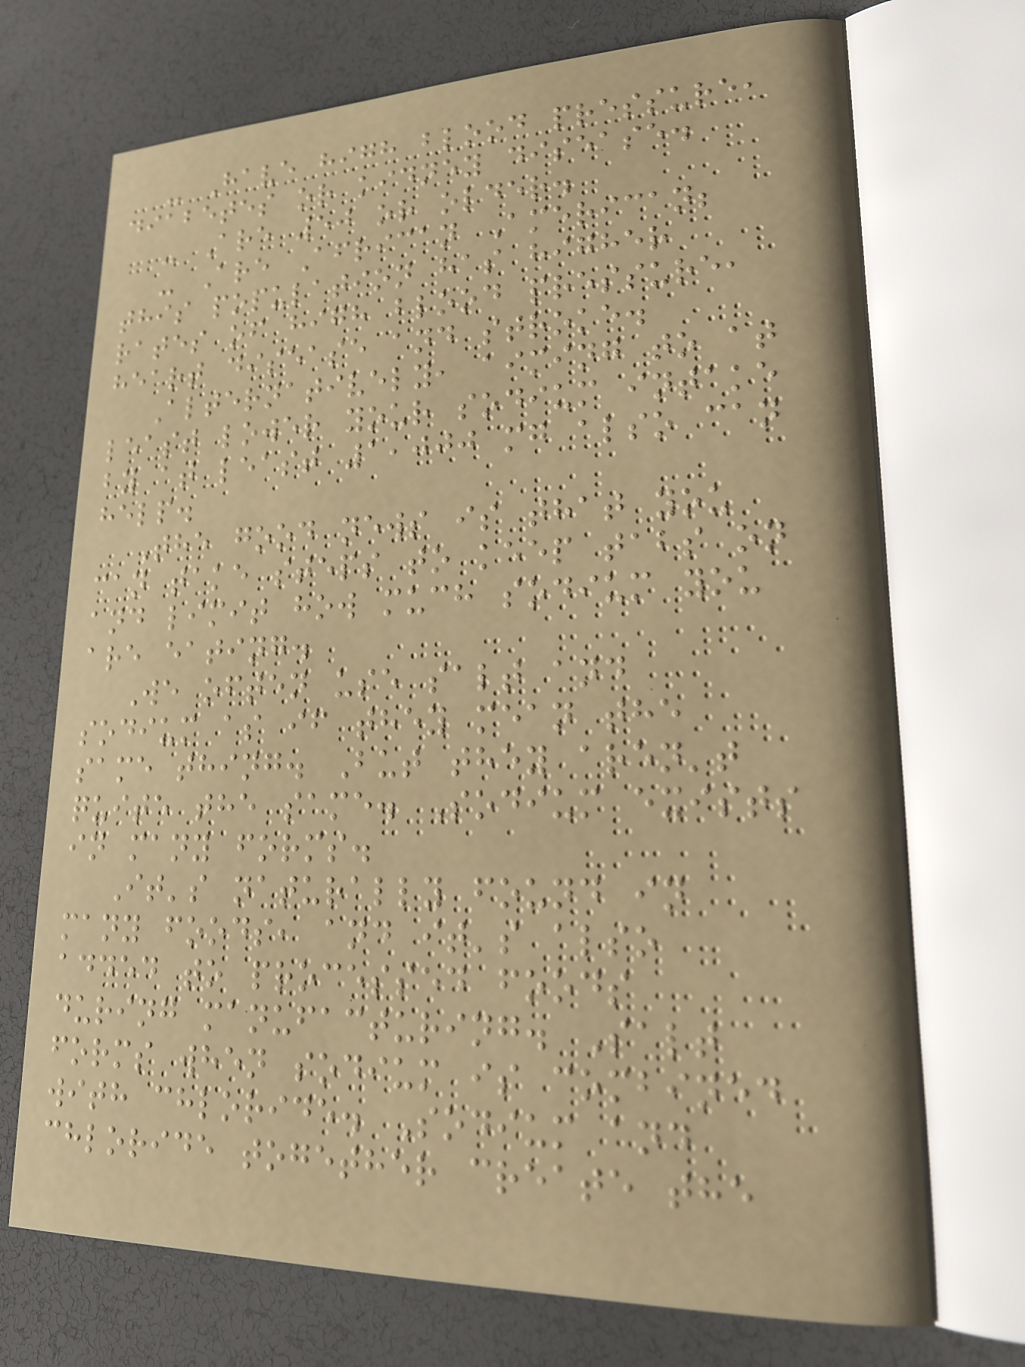- Have high blood pressure,
diabetes or kidney disease.
- Are 50 or older.
- Are African American;
this population has higher
rates of high blood pressure,
heart disease and stroke.
Alternatively, aiming to at
least lower your sodium intake
by at least 1,000 mg also can
help.
The good news is that you
can take steps to keep tabs on
and limit how much sodium you
are eating.
We often use salt and
sodium as if they mean the
same thing. But they aren't
quite the same. Sodium exists
in many forms.
It's naturally found in
many foods, and it's also
added to processed foods
during manufacturing. Salt
forms when sodium is combined
with chloride. Sodium and
chloride together create the
